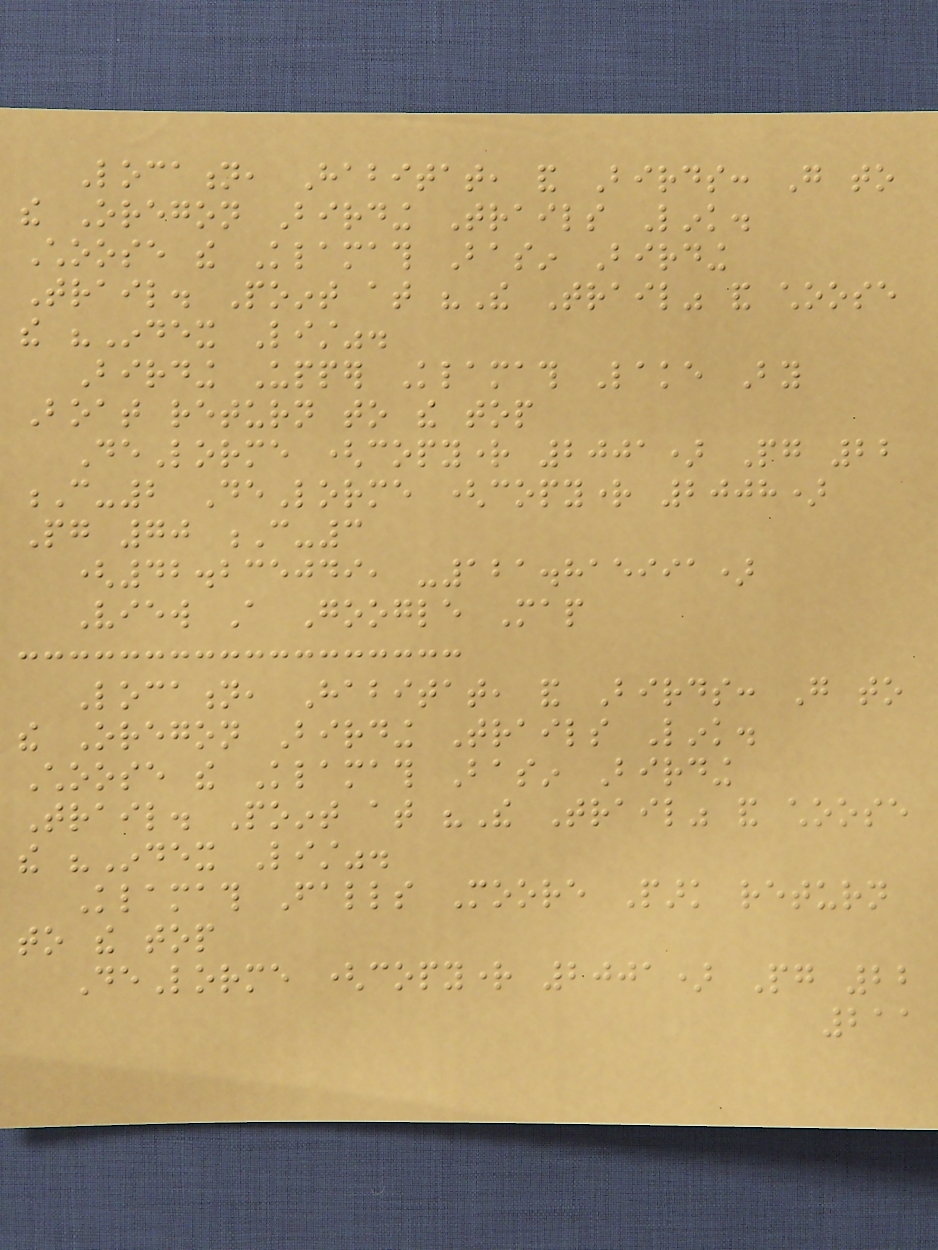Location, Habitat, and Birds: Go to
the Oregon Birding Trails Link.
Choose the Klamath Basin Birding
Trail. Point at "The Trail" and choose
the "Index List".
Birding Upper Klamath Lake By
Boat return to the top
DeLorme (copyright 2001) Pg 22
C-2 DeLorme (copyright 2008)
Pg 70 C-3
(42.235049, -121.815991)
View A Google Map
Location, Habitat, and Birds: Go to
the Oregon Birding Trails Link.
Choose the Klamath Basin Birding
Trail. Point at "The Trail" and choose
the "Index List".
Klamath Falls Moore Park return
to the top
DeLorme (copyright 2001) Pg 22
211
